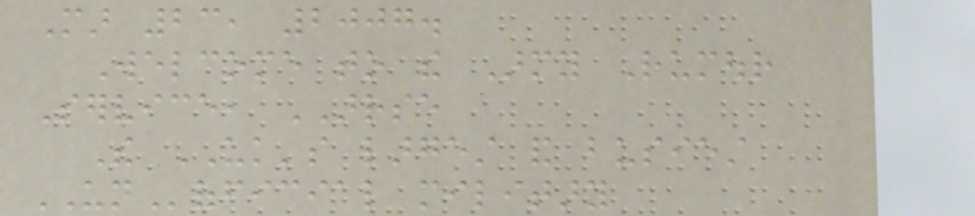Mar 23, 2007.
Welcome to the Army Rumour
Service, ARRSE
The UK's largest and busiest
UNofficial military
